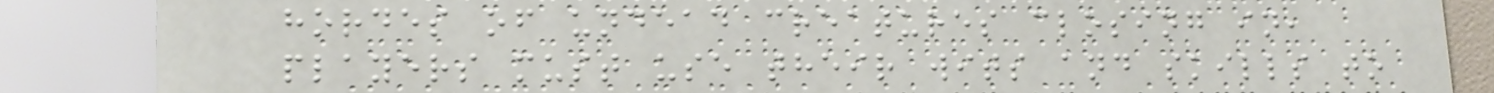hordes of undead creatures closing in,
players must use their wits and skills to
